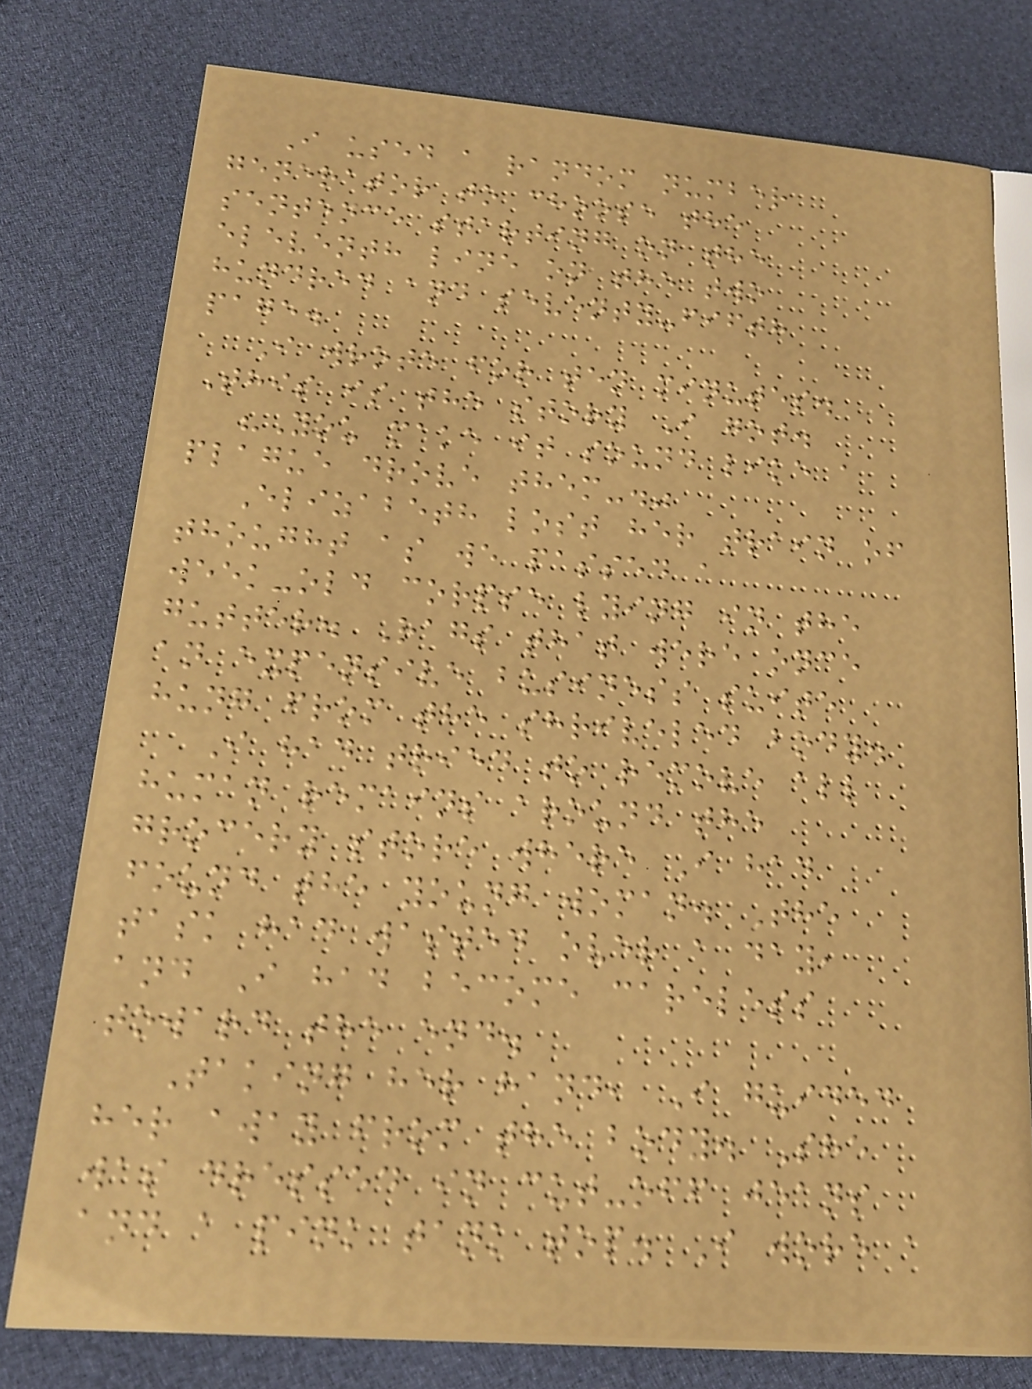I used a random number
generator to choose the
sentence starting on the
eleventh line on the two
hundred and seventy-fifth
page.
I wrote for ten minutes.
This is the story I got.
"You make it sound like a
plague drove them-."
Elizabeth lost her train of
thought as we passed a
week-old corpse lying in the
gutter. Rags that were once
an expensive business suite
hung from the shriveled body.
I had tried to remove all
human remains around the
grocery store where I had
found the young woman. The
task had wasted over a day,
and I had become careless
toward the end.
Taking her hand, I guided
her away from the body. She
was dressed in cut-off jeans
and a pink tank top. I wore a
